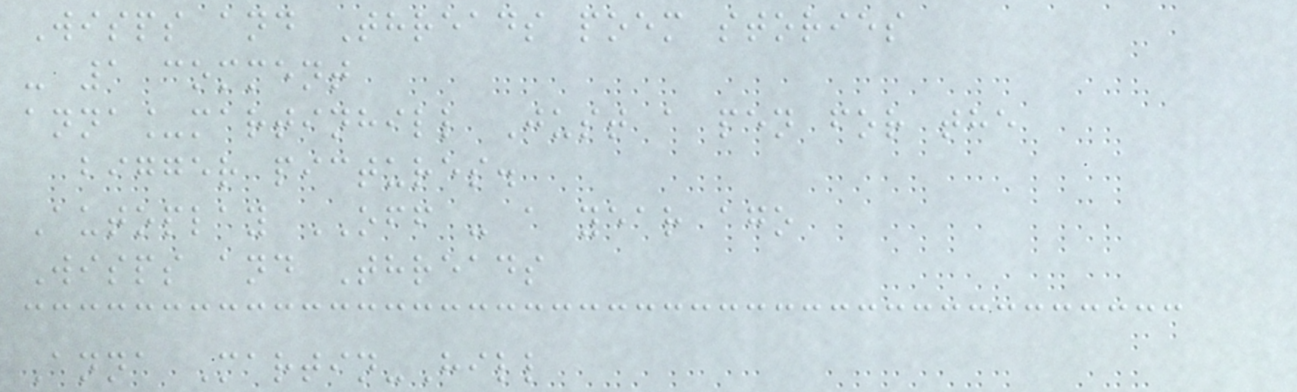Wisps and Threads poem stories
- 1 comment
anna_martinhill Just a pen for the
bigger pictures.
Autoplay OFF - a year ago
Wisps and Threads
Anna Martin-Hill
